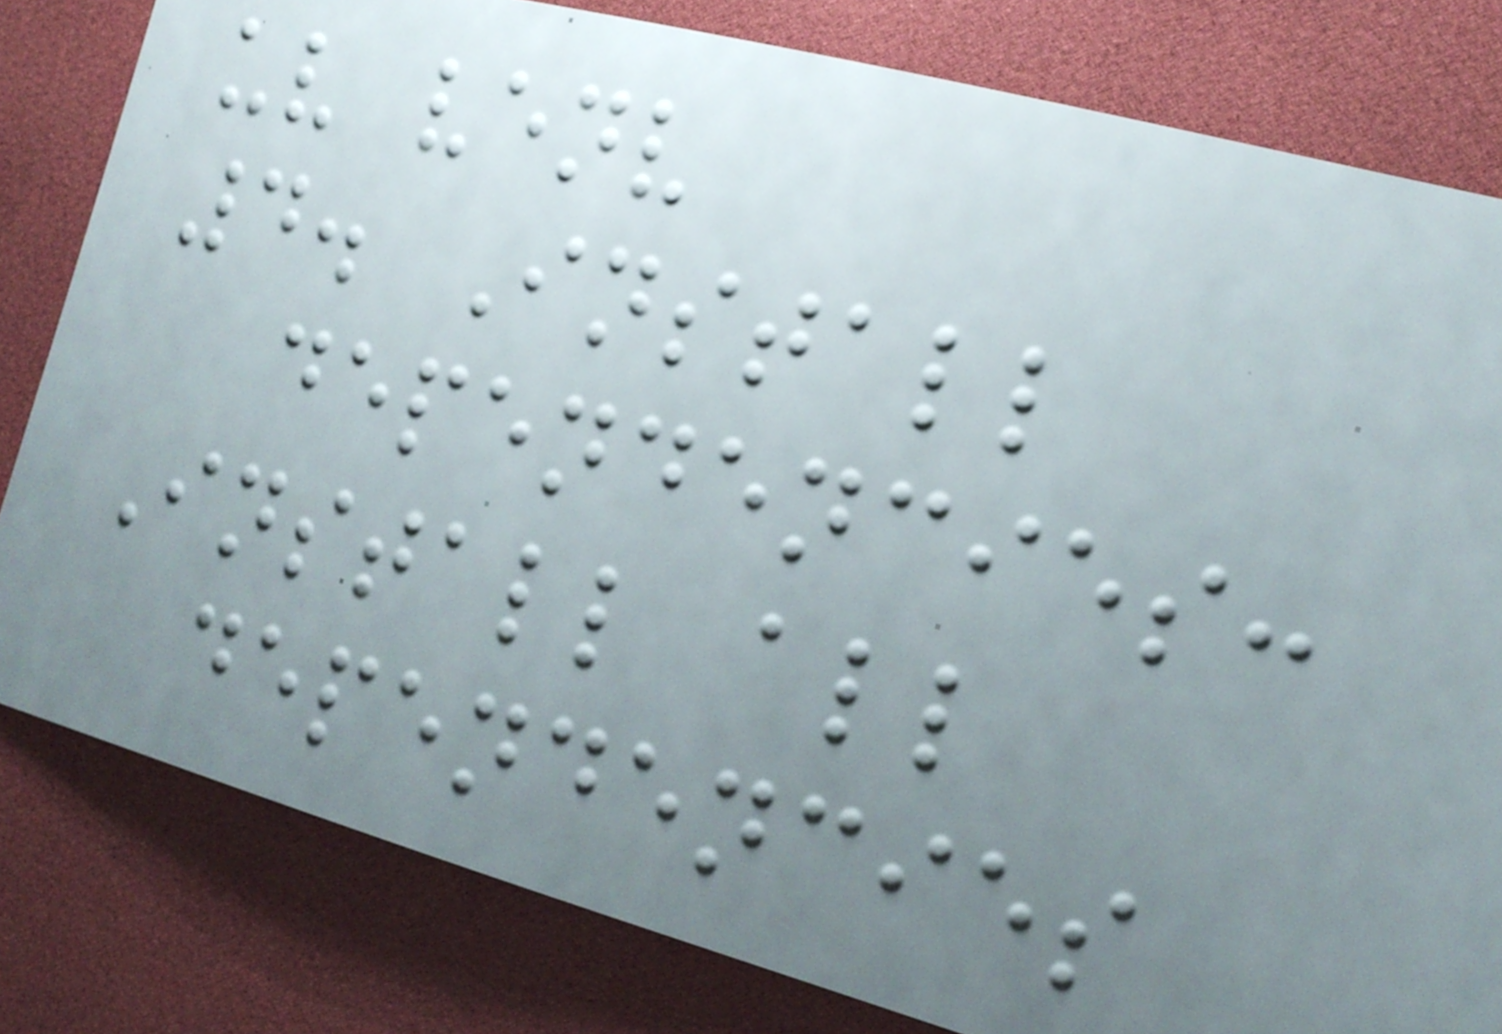uv venv
4. Install
dependencies:
Install all
dependencies
